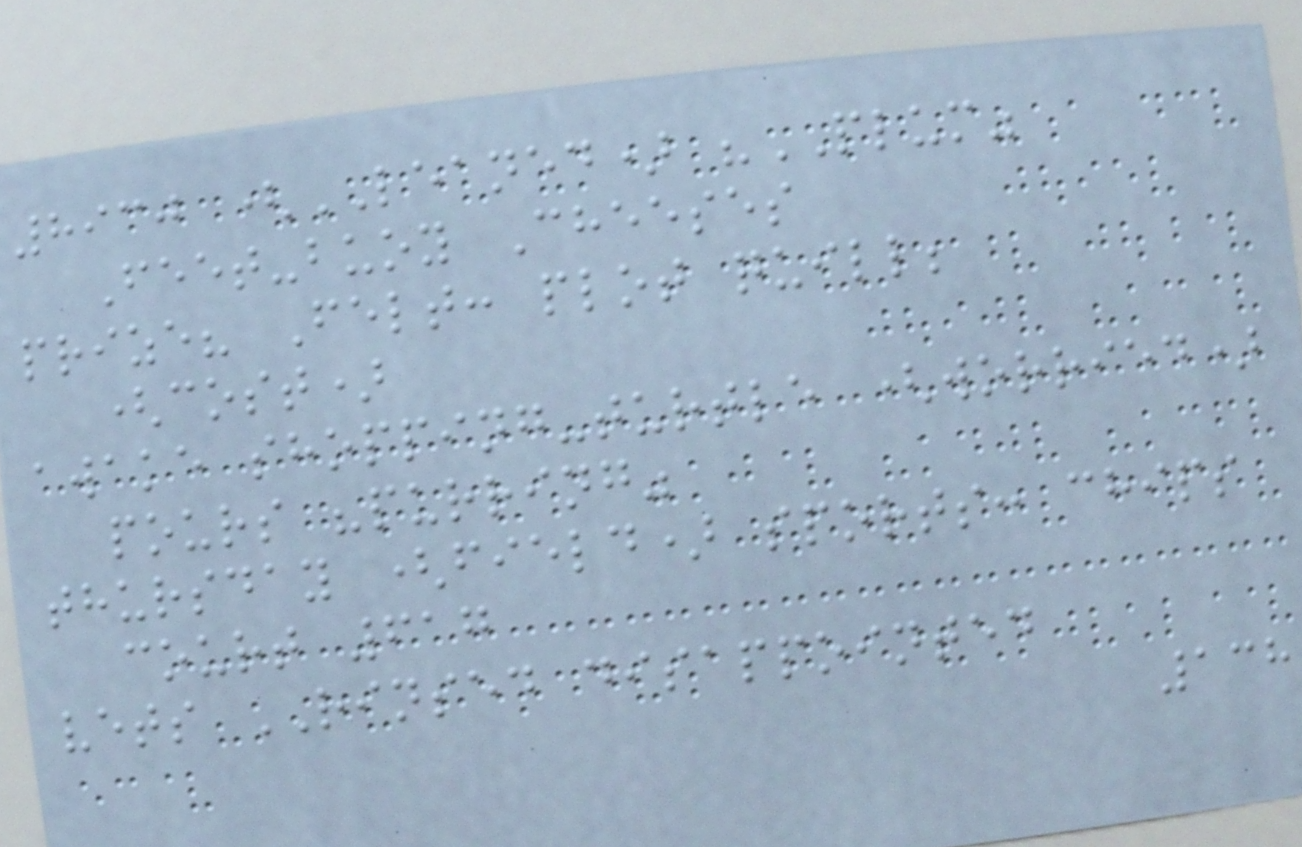8930 (LEANED) "PLUM"
Feet-buoy Cheeses
prize? Felt: plot quill;
(cost)
awake shopping-turtle (worried)
pours "purring"
thursday (field) sports: chips
court 617
vets RINSED disappointed
138
